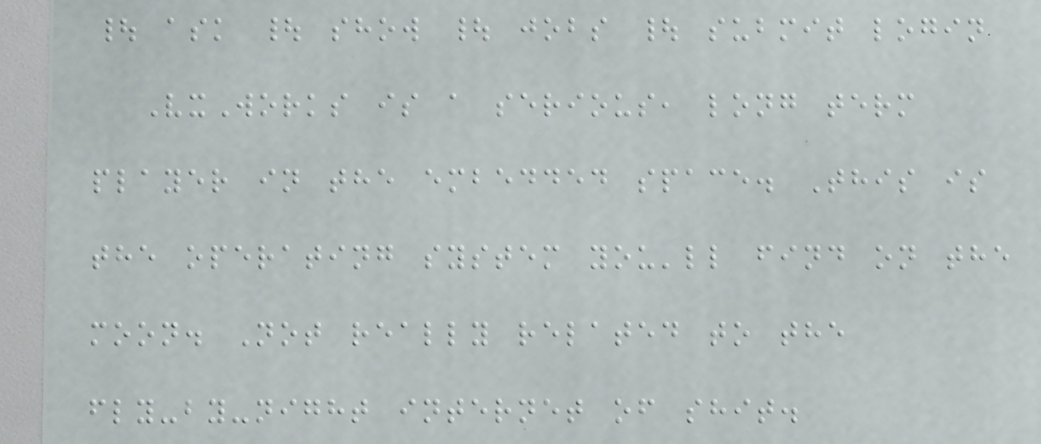| ask | show | jobs | submit login
VxWorks is a serious, long term
player in the embedded space. This is
the operating system you'll find on the
moon. Not really related to the
fly-by-night internet of shit.
